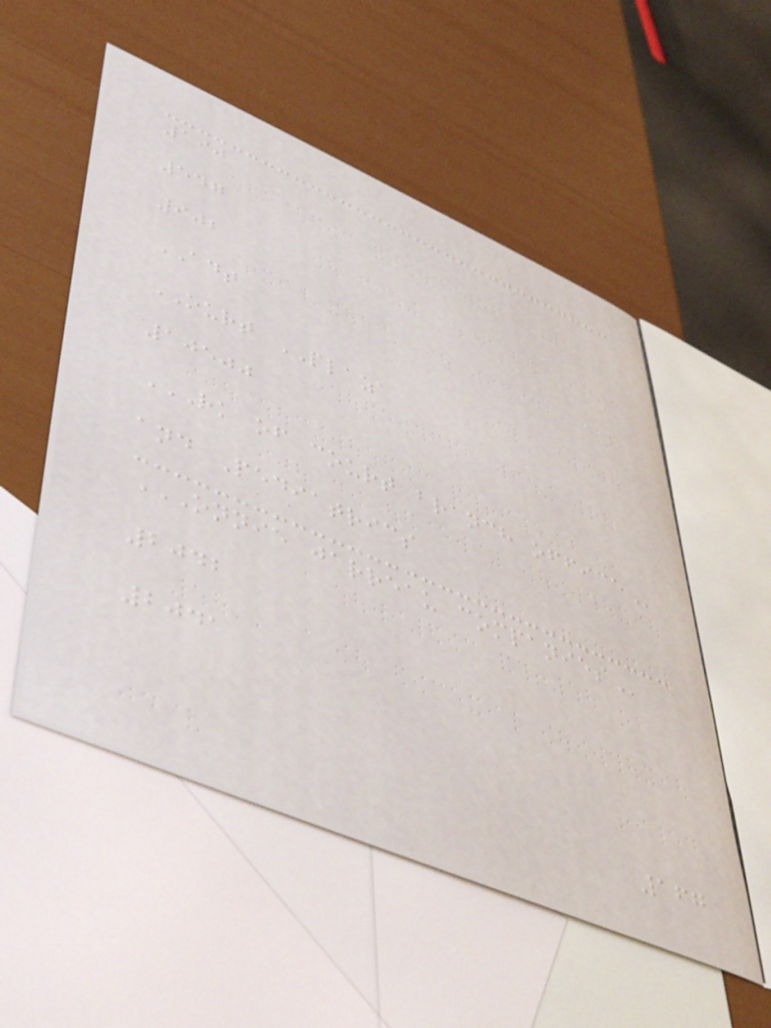190
547
902
ADT
OURT PLAZA
10500
RK OF COURT BRANCH OFFICE
and Pediatrics
ONNIE JARREAU COMPANIES
2042
2041
167
